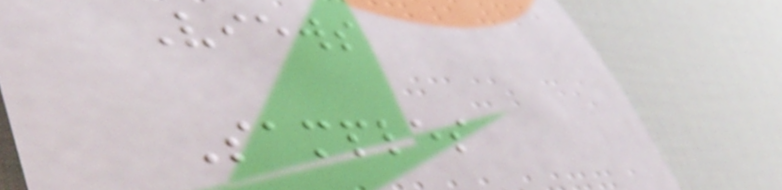Views
Samples
